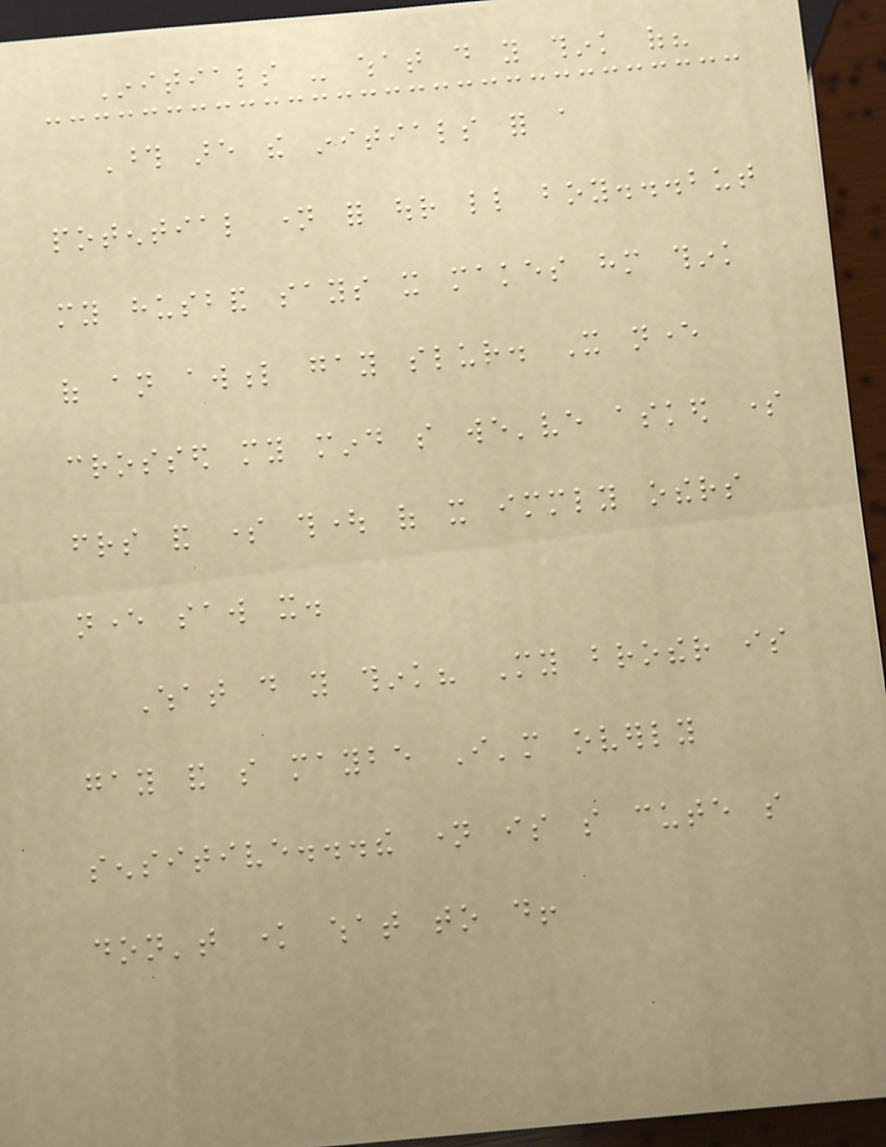Initials - what do you think of?
Those are the initials for a
potential name for our little boy...but
my husband says it makes him think
of an awful gay slur. It never
crossed my mind so we've asked some
friends and some thought of it immediately others
never saw it.
What do you think? My brother is
gay and so maybe I'm overly
sensitive...the name is so cute so
don't know what to do!
